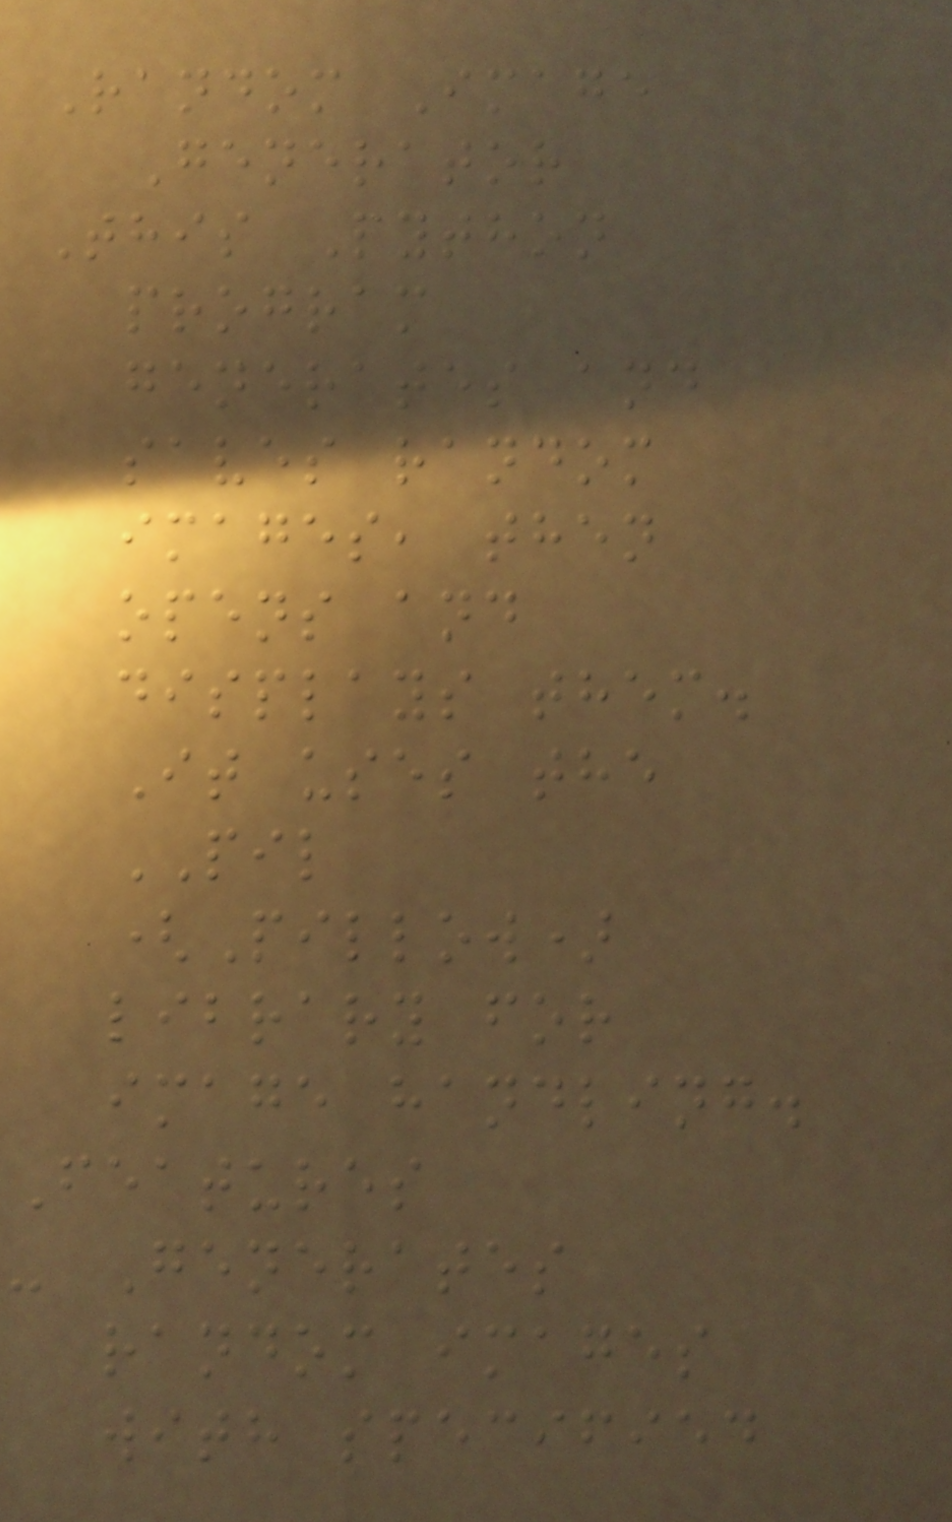Random Image
Generator
This Python
program
generates and
saves random
images, then
opens and
displays them.
It uses the
PIL
(Pillow)
library for
image handling.
Features
- Generates
random images
with specified
